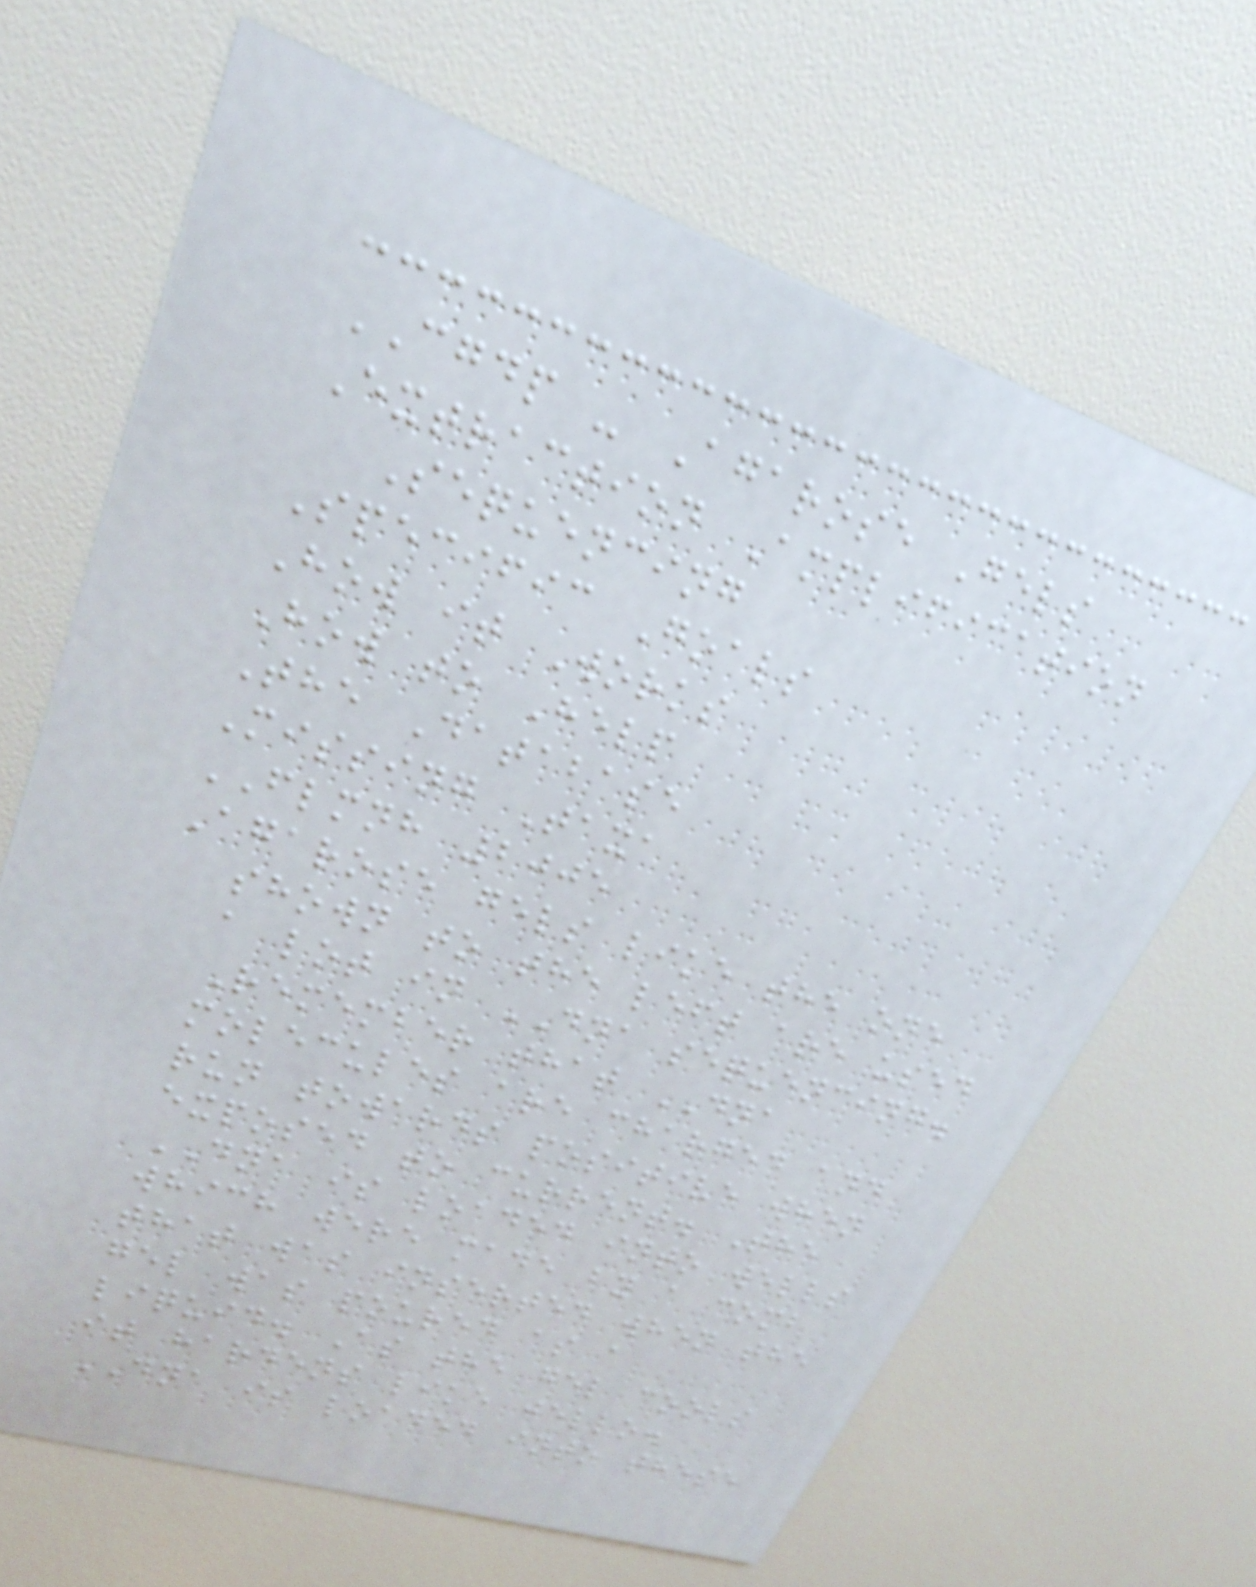CGDP - Agarose Gels
Extraction Amplification
Sequencing
Specific Goals
How it Works
How to Help
The Database
Missing Taxa
FLMNH 2005
Agarose gels like the one
shown to the left are used
a lot in DNA sequencing.
Remember that DNA
molecules are charged and
run towards positive when
exposed to current. The
DNA is loaded into wells
which were made by a comb
that was inserted when the
gel was poured as a
liquid. As the gel cools
it hardens like jello.
DNA is loaded into these
